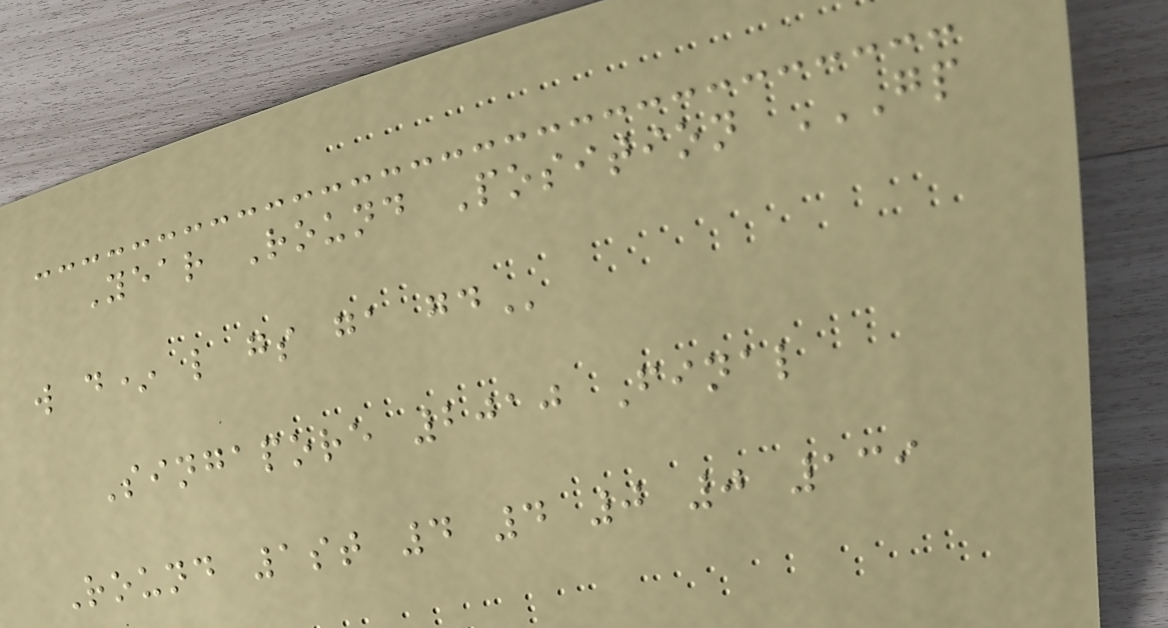Year Round Position GP
W D* L GS GA GD
Singapore 2010 Final
Round 1st 4 4 0 0 139
